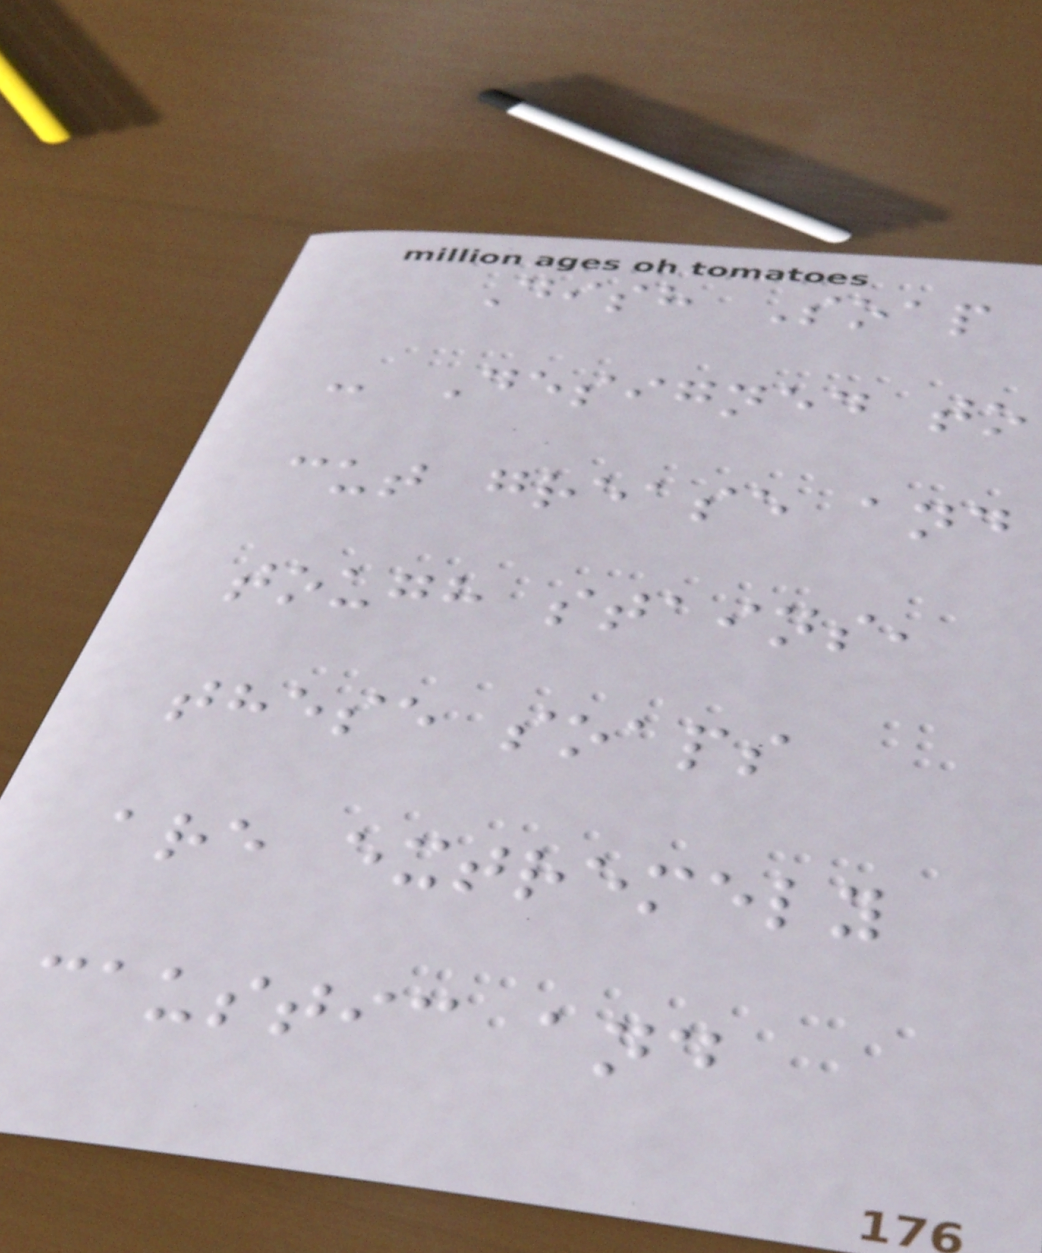Dish Soap
- Designed to
cut grease and
tough stains,
these soaps
are extremely
caustic and
